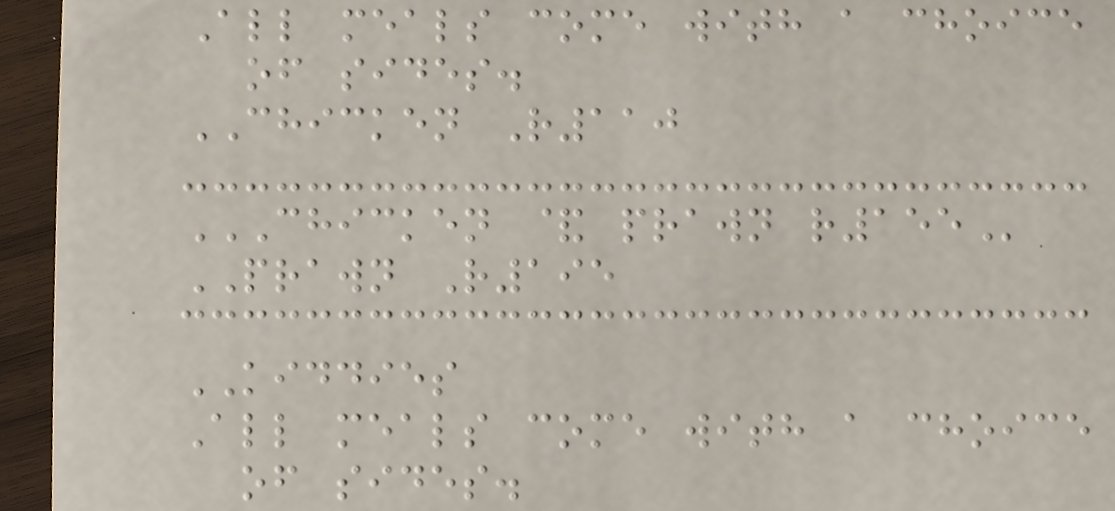All meals come with a choice
of sides.
CHICKEN R110
CHICKEN & PRAWN R155
PRAWN R195
KIDDIES
All meals come with a choice
of sides.
